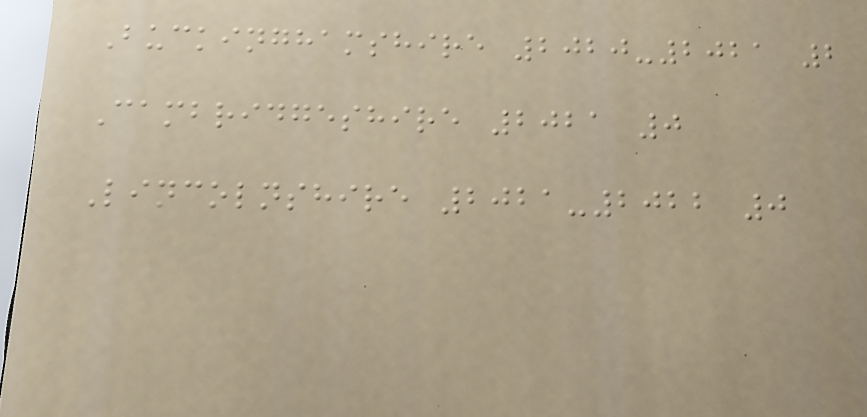Buckinghamshire 2020-2021 2
Cambridgeshire 2021 0
Lincolnshire 2021-2022 0
